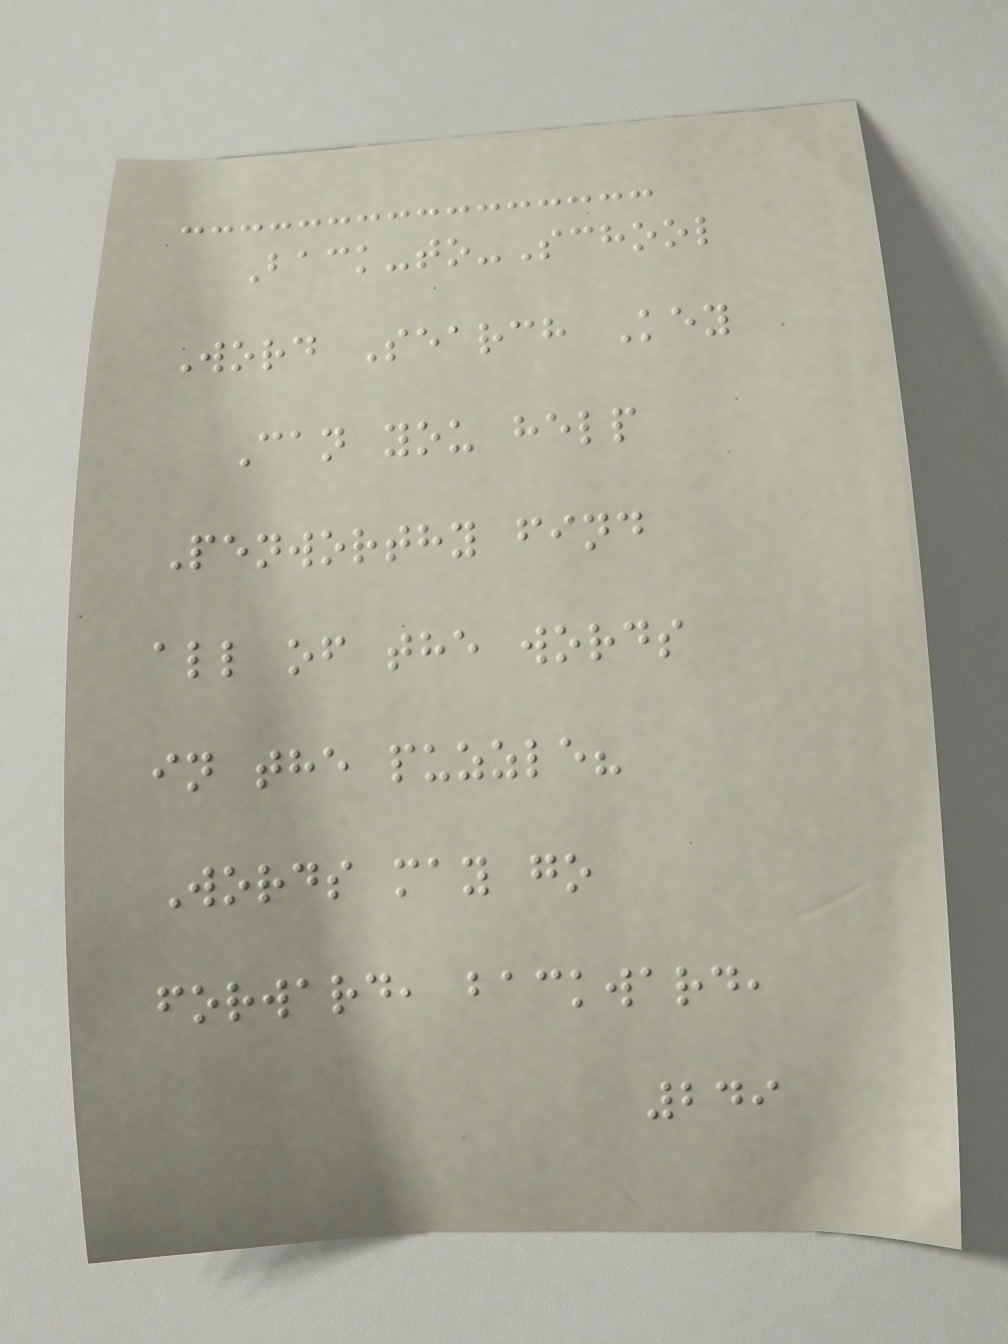Back-to-School
Word Search Key
Can you help
Penworthy find
all of the words
in the puzzle?
Words may go
forward, backward,
249
